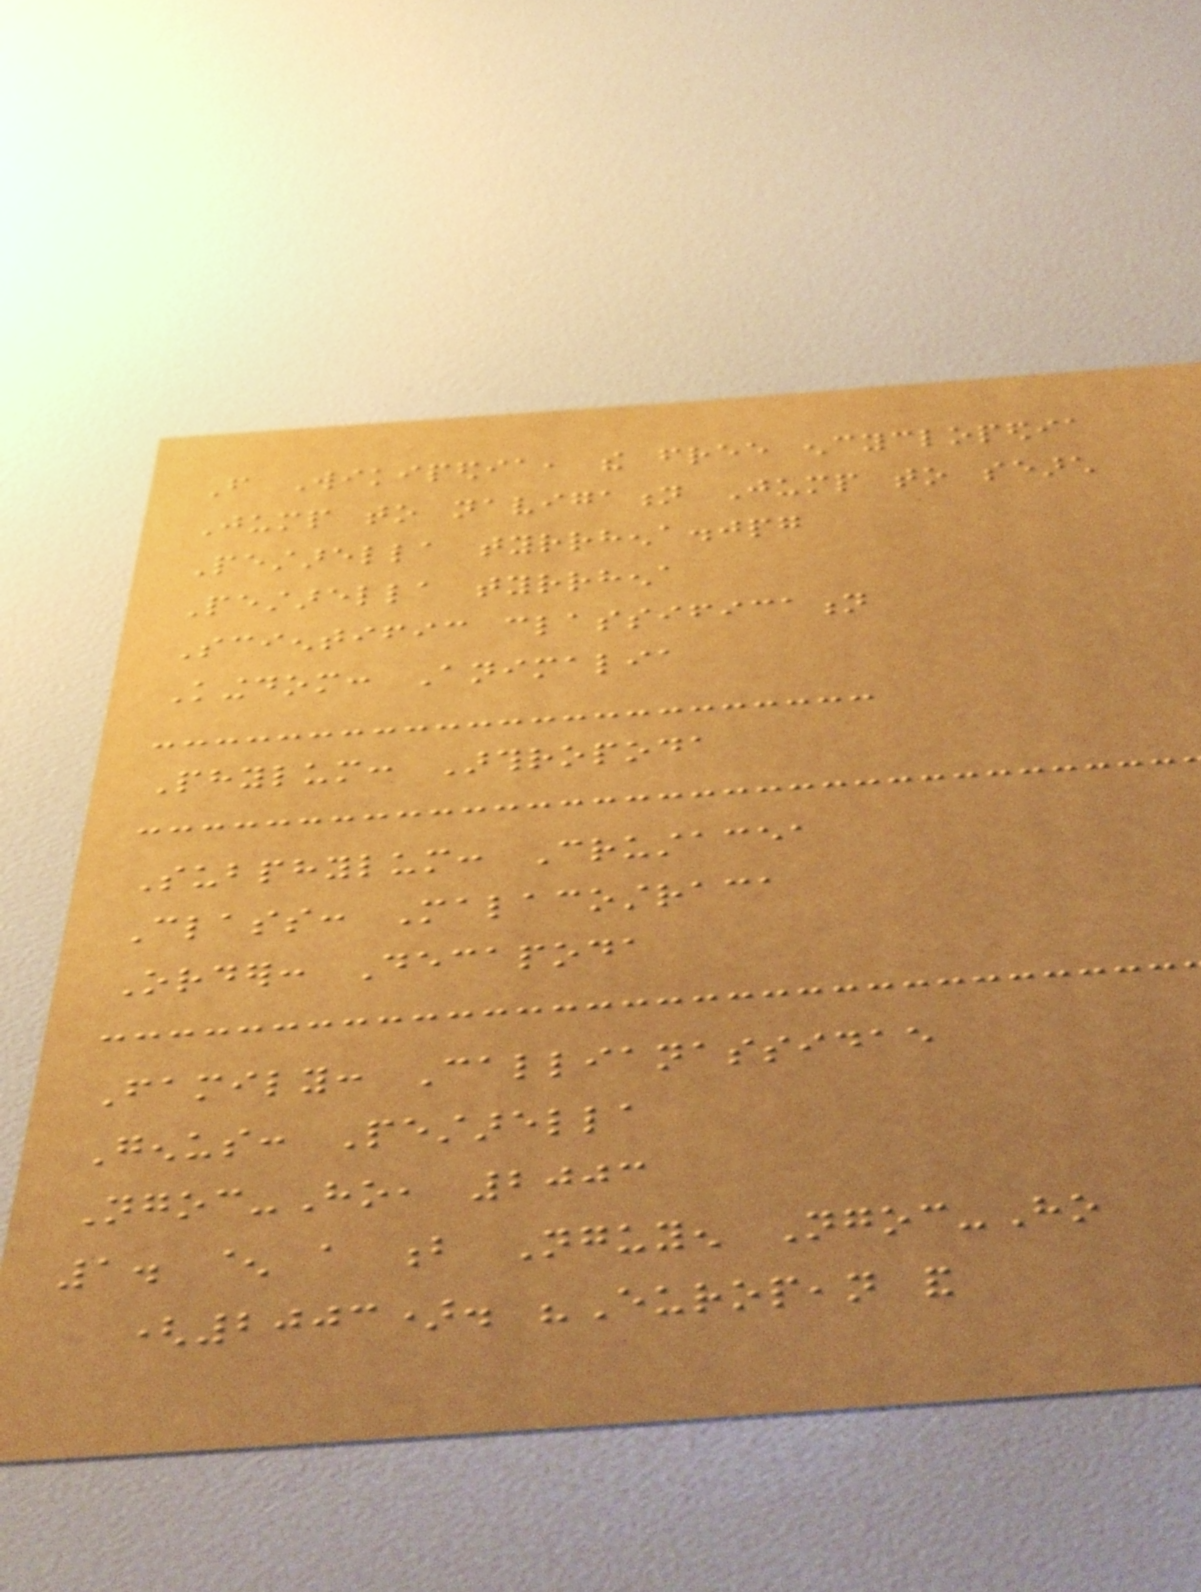From Wikipedia, the free encyclopedia
Jump to navigation Jump to search
Pestarella tyrrhena.jpg
Pestarella tyrrhena
Scientific classification
Kingdom: Animalia
Phylum: Arthropoda
Subphylum: Crustacea
Class: Malacostraca
Order: Decapoda
Family: Callianassidae
Genus: Pestarella
Ngoc-Ho, 2003
1. ^ a b Nguyen Ngoc-Ho
(2003). "European and
